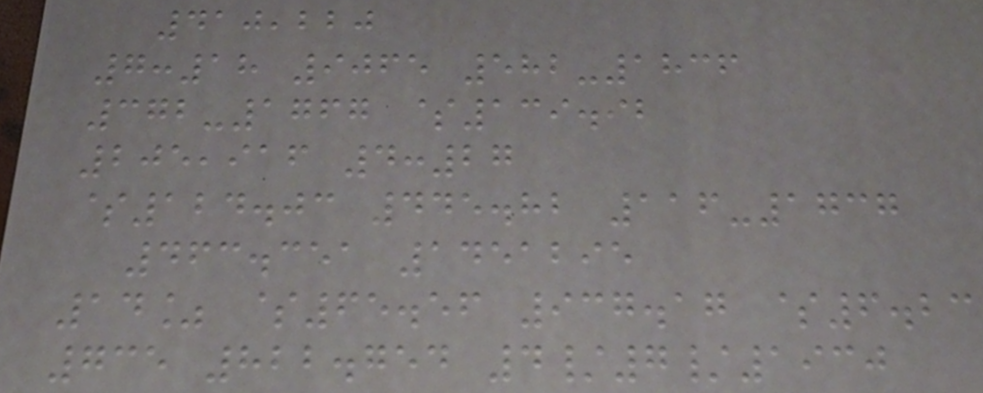410,220
7:18 9065 582-1836
372-1767 $139.92
205,916 4:27
$124.03 445.82 116-1737
463.351 1451295
14% $65.56 937.17 $6.23
735 822.754 4/7/1930
